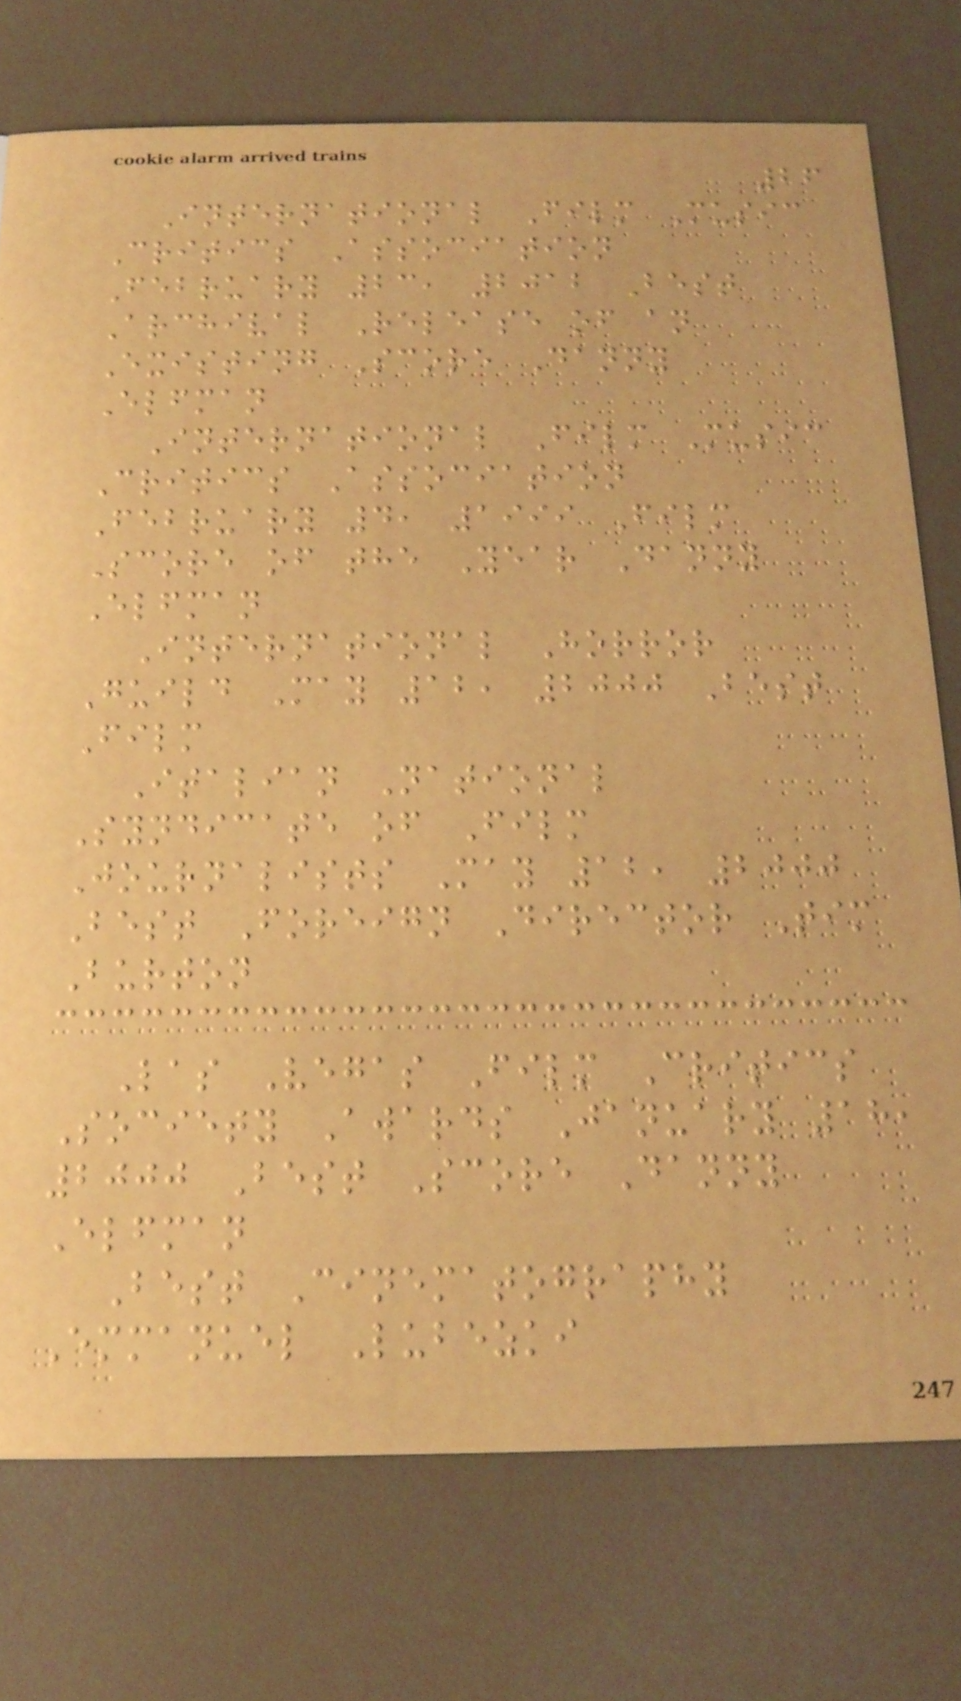26
International Film Music
Critics Association
February 23, 2012 Best
Archival Release of an
Existing Score Danny
Elfman
International Film Music
Critics Association
February 4, 1999 Film
Score of the Year Danny
Elfman
International Horror
Guild May 12, 2000 Best
Film
Italian National
Syndicate of Film
Journalists May 12, 2000
Best Foreign Director Tim
Burton
Las Vegas Film Critics
Society Awards January 18,
2000 Best Score Danny
Elfman
Best Cinematography
Emmanuel Lubezki
